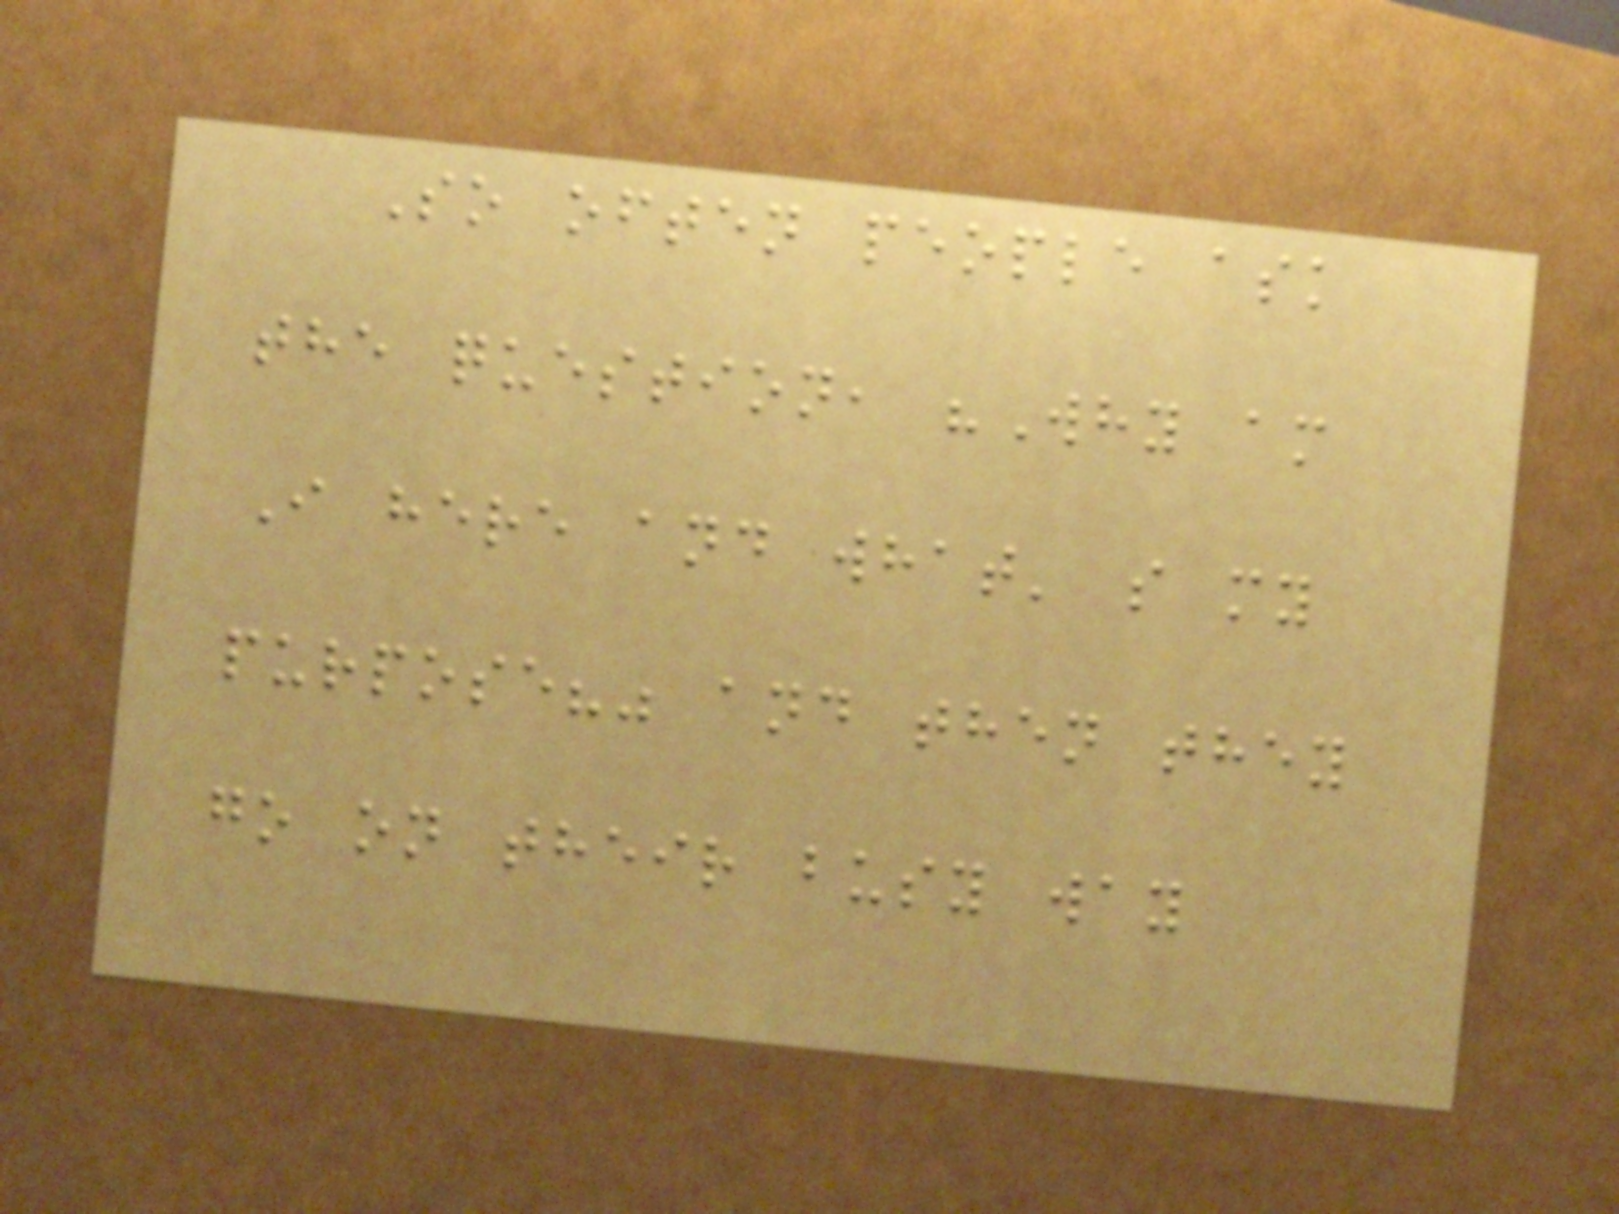So often people ask
the question, "Why am
I here and what' s my
purpose?" and then they
go on their busy way
